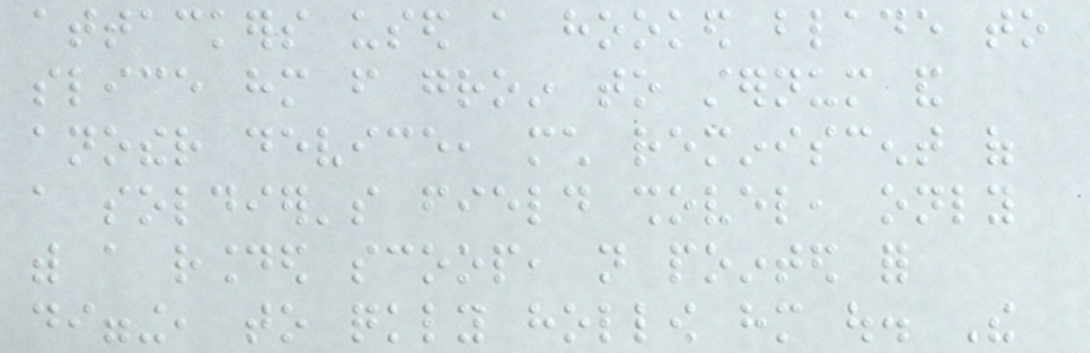attackers used a hooked blade to
slice him from groin to sternum and
another device, much reminiscent of
a soldier's field shovel, only
with a rounded scoop, not pointed for
digging, to quickly hollow him out. The
